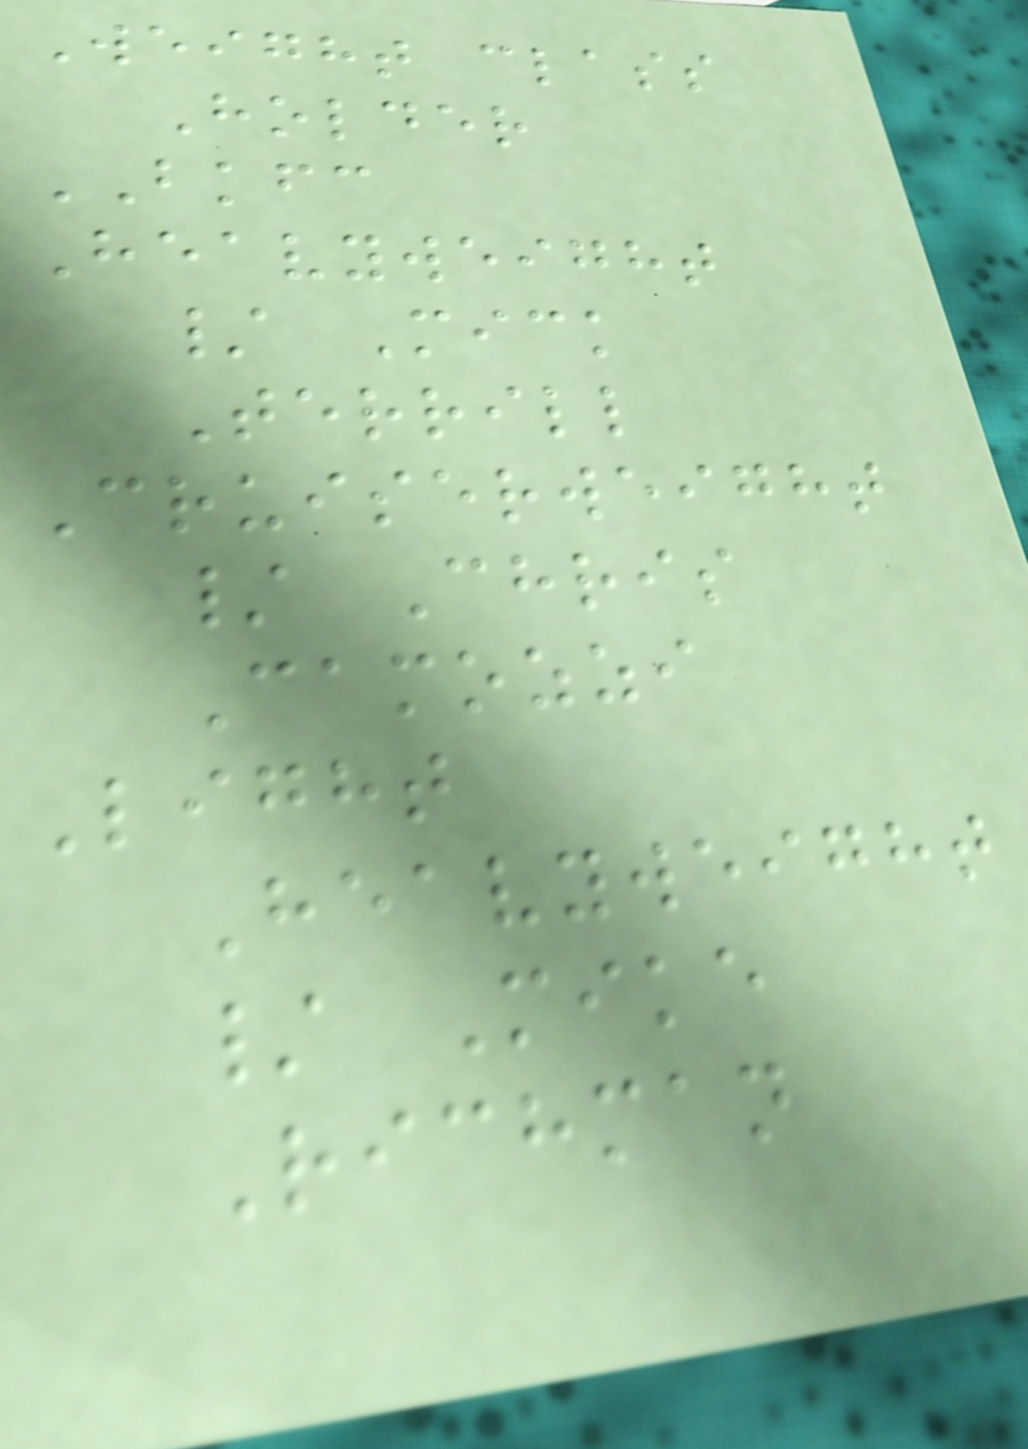Weight class
Holder
BKFC
Heavyweight
/ Mick
Terrill
Cruiserweight
/ Chris
Camozzi
Light
Heavyweight
/ Mike
Richman
